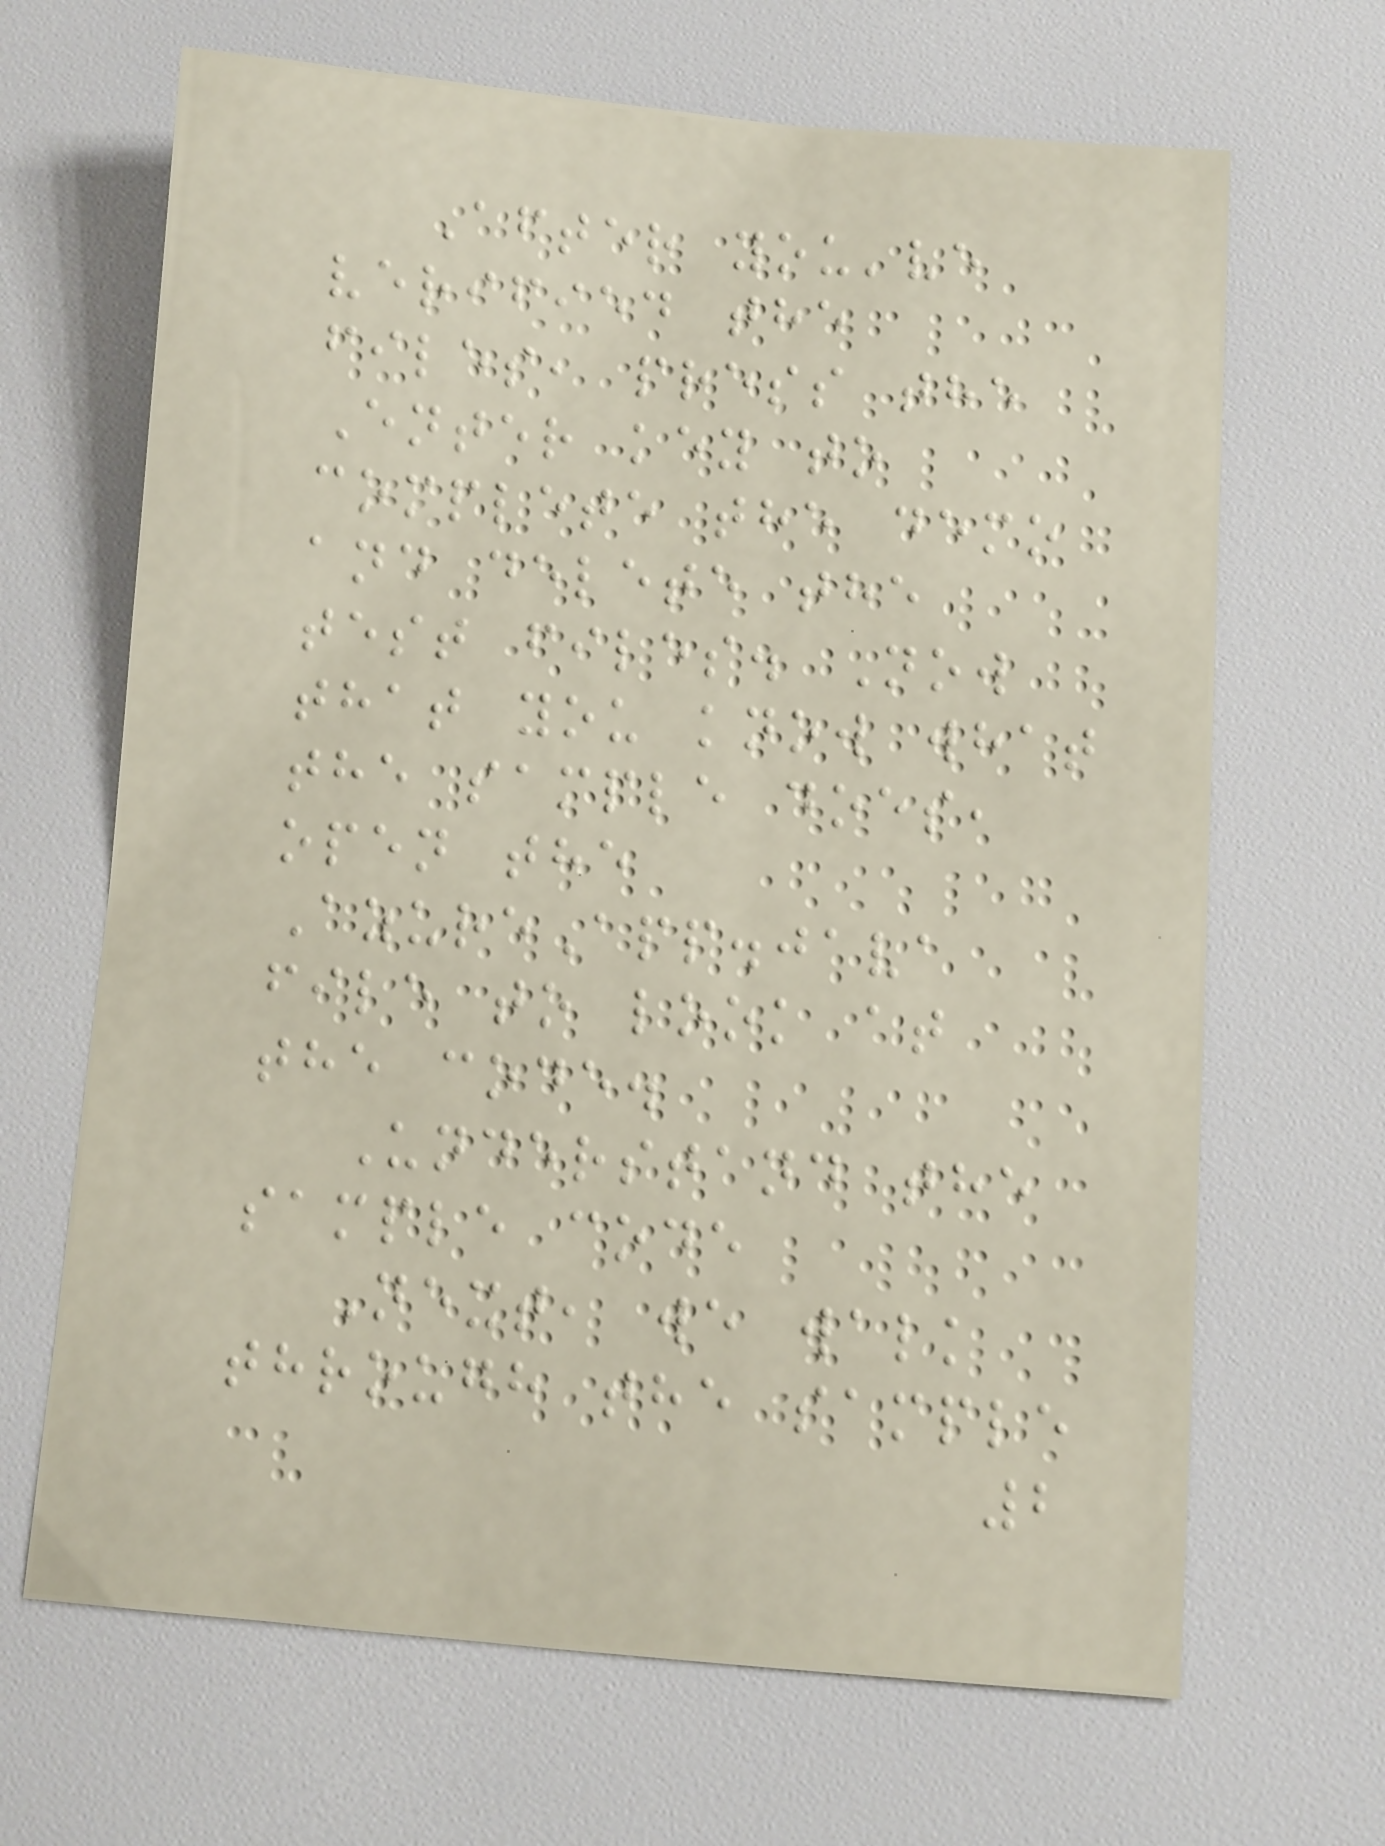After you've
verified the
files, press the
Enter key to
complete the demo
and delete the
test files. Now
that you know what
the sample does,
open the
AzureApp.java
file to look at
the code.
Understand the
sample code
Next, we walk
through the sample
2
